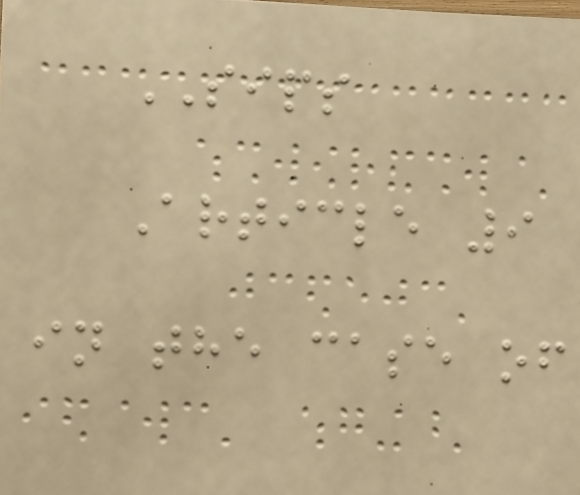SIPS
Article 9
in the case of
